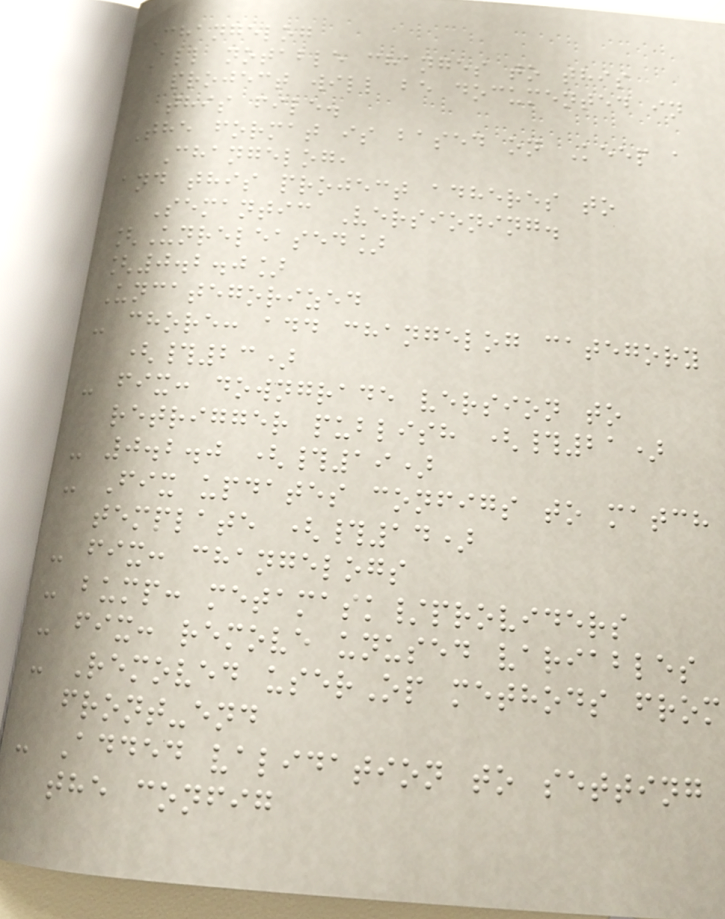Changelog
All notable changes to this
project will be documented in
this file.
The format is based on Keep a
Changelog,
and this project adheres to
Semantic Versioning.
[Unreleased]
[0.2.0]
Uncategorized
- chore: add changelog category
(#23)
- fix: downgrade version to
retrigger publish (#21)
- 0.2.0 (#19)
- Fix updates configs to match
template (#14)
- fix: changelogs
- bump: metamask/providers
- fix: remove unused variables
- Removed userOp methods from
front-end
- Added validation to setting
the config
